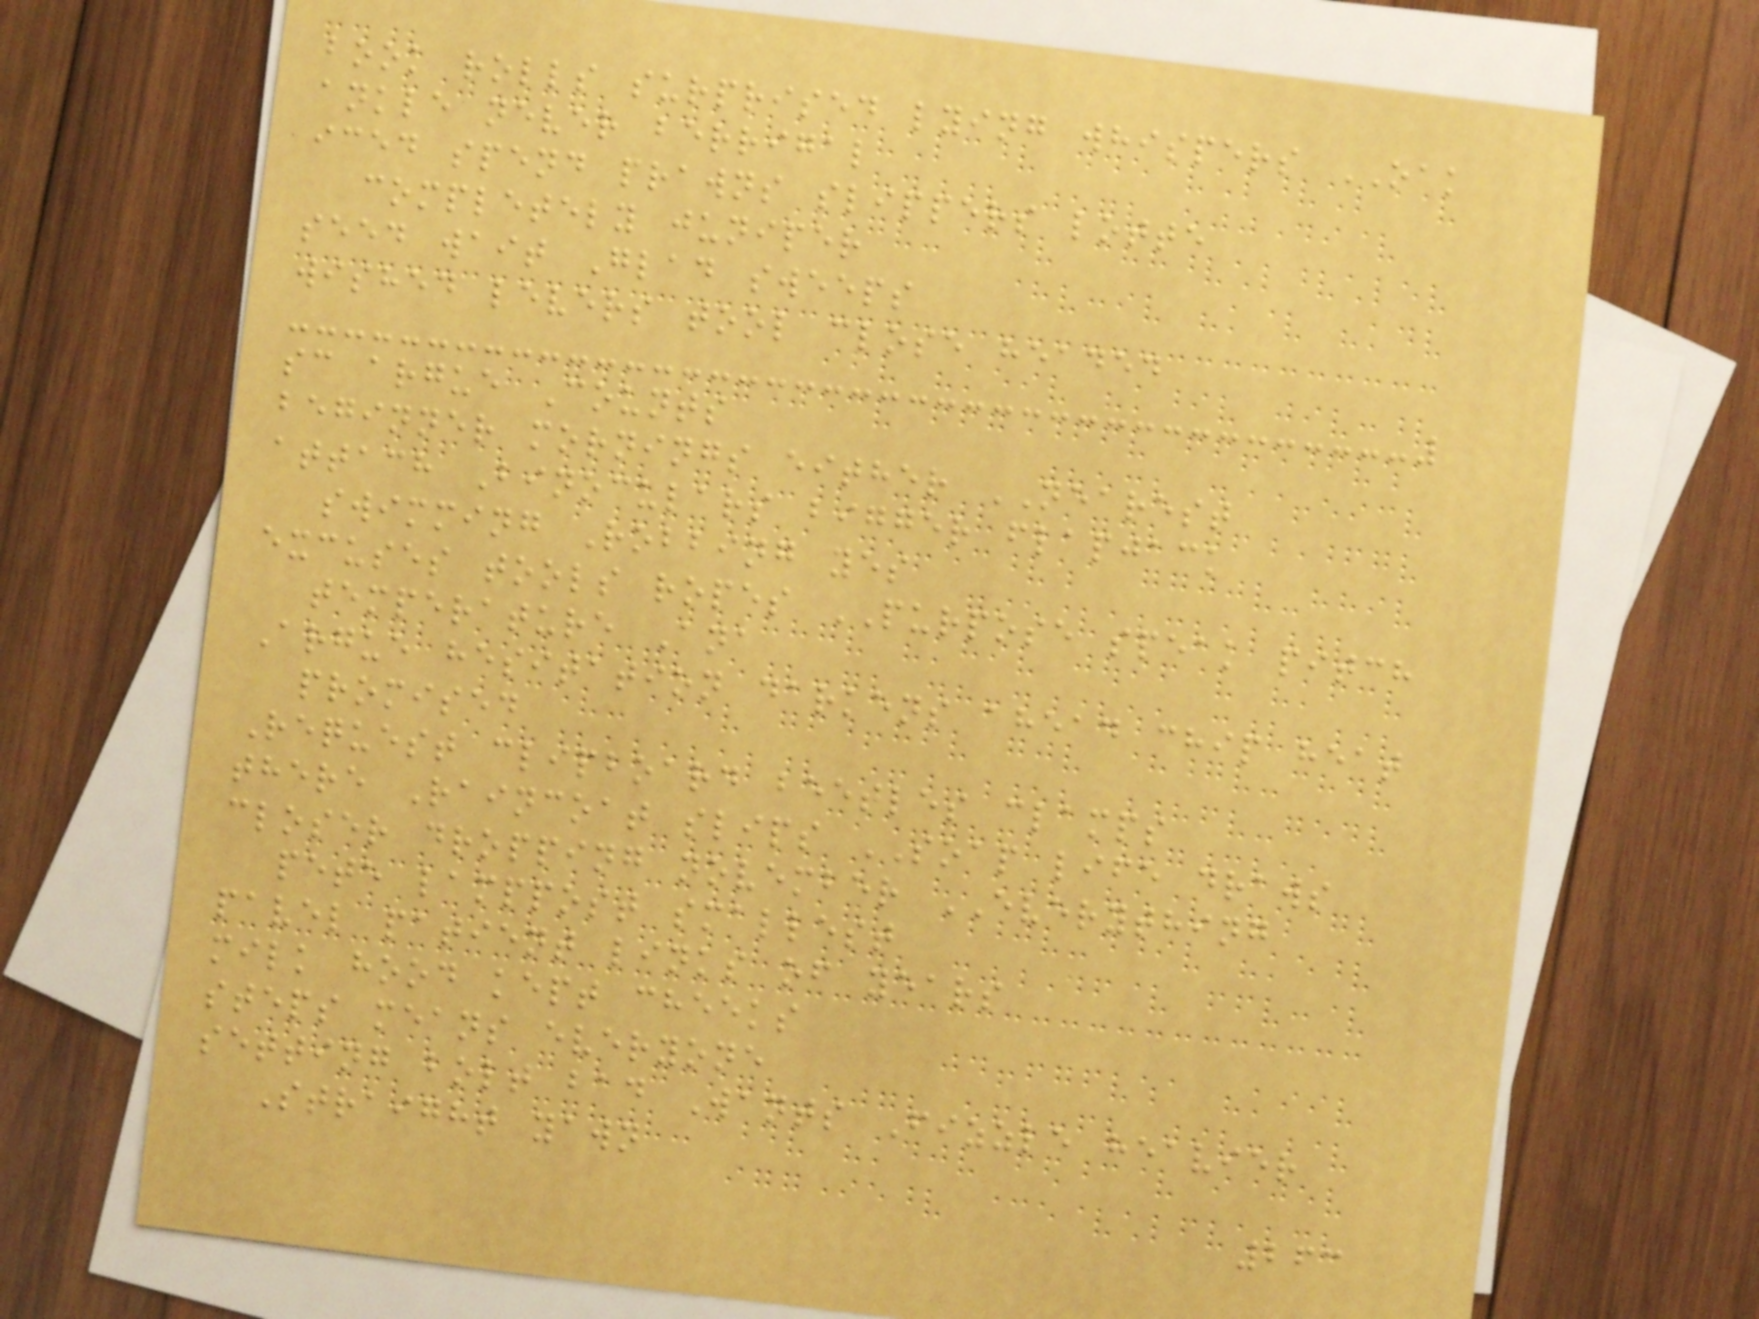book rolls surprised lying whispers OAK
ankle never berrigal
iced spend prawns slippers lotte
completely juniper
seed wait Glad sweeps
wished levers tool close headed
sc argue Counts
beginner mornings either NEAREST
attach Binoculars bigger flapjack
swimming Robbing yes
excuses tools ropes PURPOSE speak pitch
temperature Ana
Argue hesitation darkens ahead chip heat
promised
Request clipboard beetles clamps
there Raincoat slips SOAP life draws
closer dropping november EVERYTHING
pete lamppost smallest
pavel patient links of years
milk hood kept cheeks
steps means everyone
setting bolt bad Wants Fizzle heavier
Straight yawn
263
